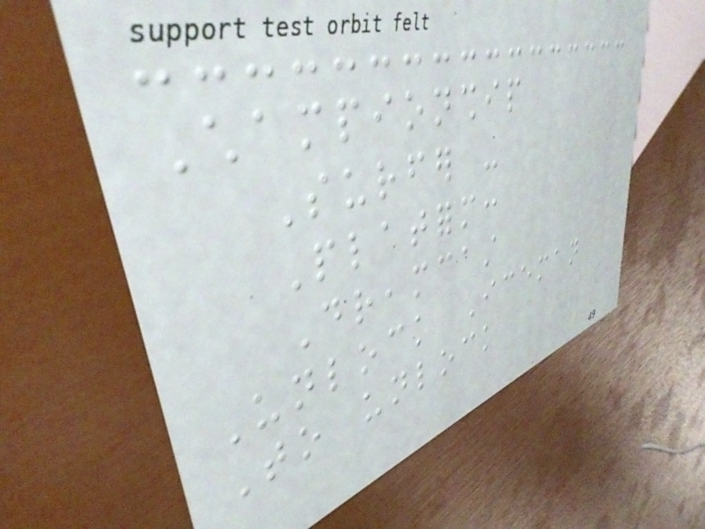Championship
Surfer -
Platform:
Dreamcast
Unlock Iceman
To unlock
